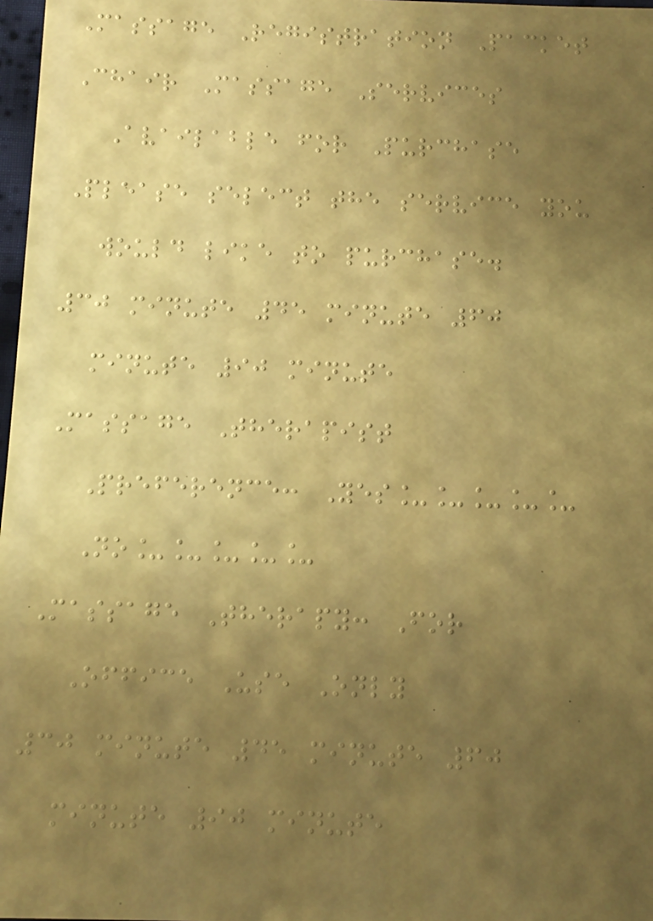Massage Registration Packet
Chair Massage Services
Available for Purchase
Please select the service you
would like to purchase.
30 minute 45 minute 60
minute 90 minute
Massage Therapist
Preference: Yes_____
No_____
Massage Therapy: For
Office Use Only
30 minute 45 minute 60
minute 90 minute
